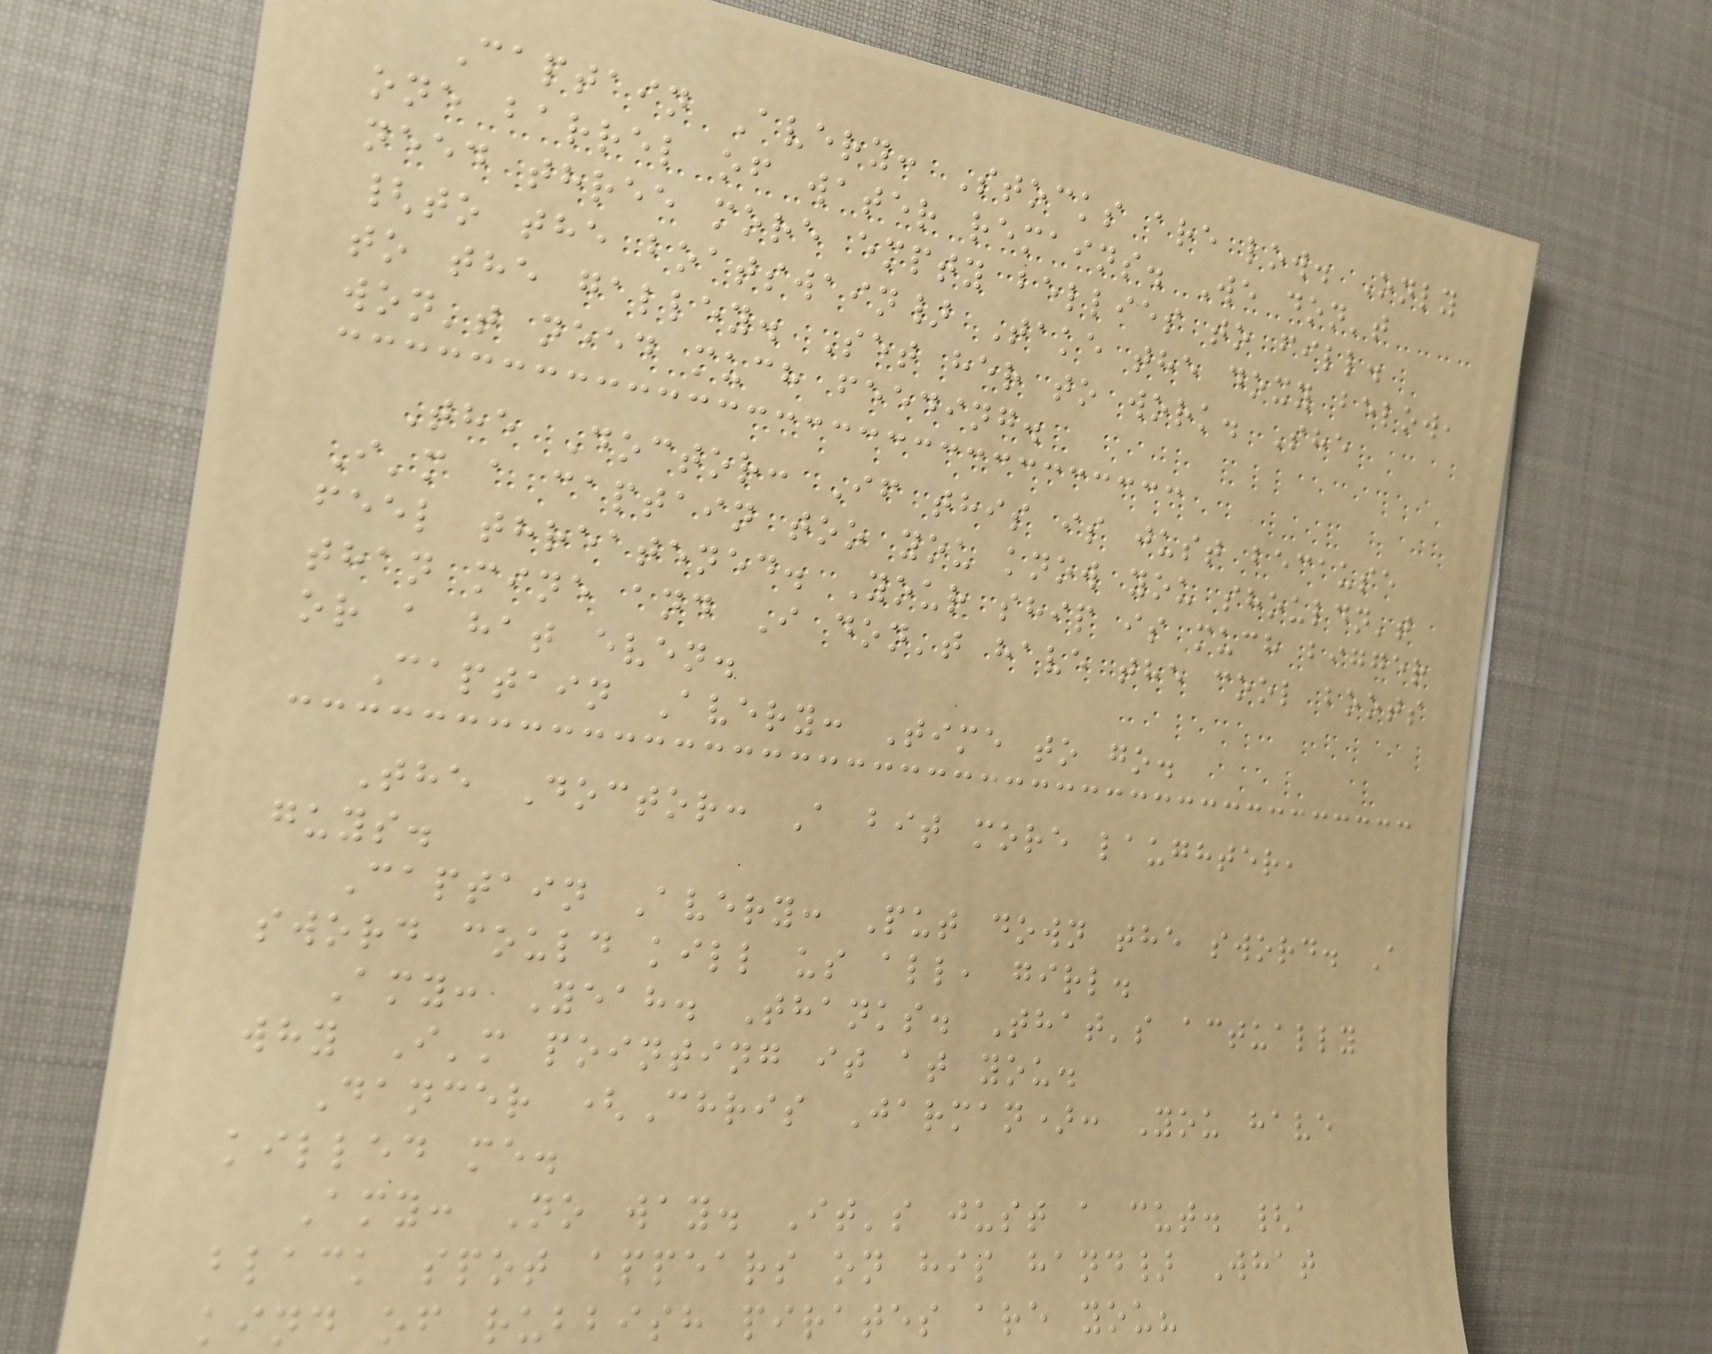Captain Avery: Stocks are low. Only
one barrel of water remains. We don't
need three more empty bellies to fill.
{to the boatswain} Take the doxy below,
to the galley. Set her to work. She
won't need much feeding.
The Doctor: If this is just because
I'm a captain too you know you shouldn't
feel threatened. Your ship is much bigger
than mine and I don't have the cool boots
or a hat even.
Captain Avery: Time to go.
The Doctor: A bit more laughter,
guys.
Captain Avery: Put down the sword. A
sword could kill us all, girl.
Amy: Yeah. Thanks. That's actually
why I'm pointing it at you.
Dancer (Chris Jarman): You have
killed me.
Amy: No way. It's just a cut. {a
black spot appears on his hand} What
kind of rubbish pirates are you?
